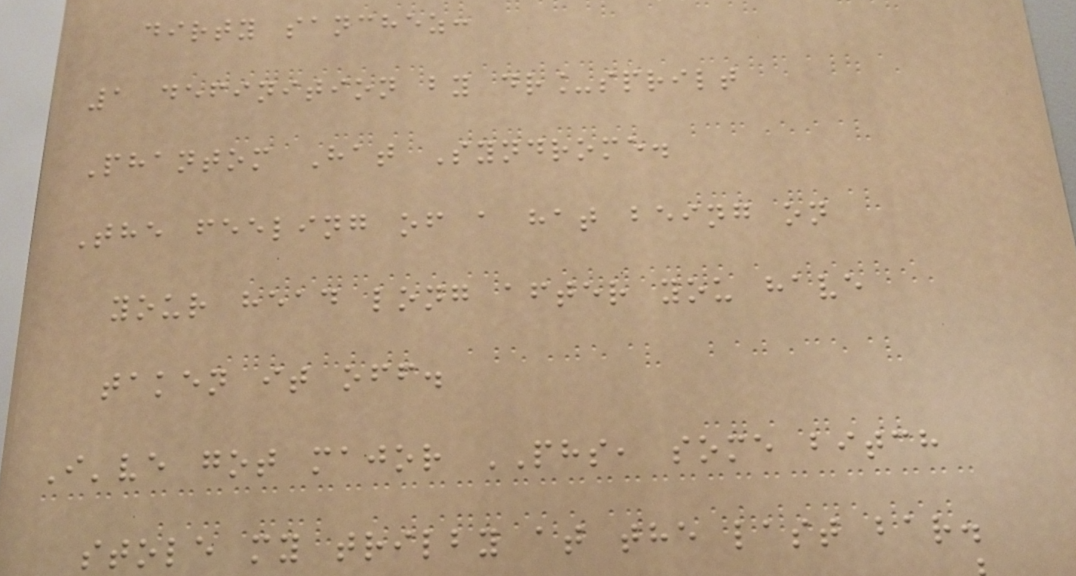dirty sanchez:
1 definition by dr_sprilt
Phantom Hat Syndrome.
The feeling of a hat being on
your head long after you have
taken it off.
I've got major PHS, some bitch
stole my trilby at the last bar.
